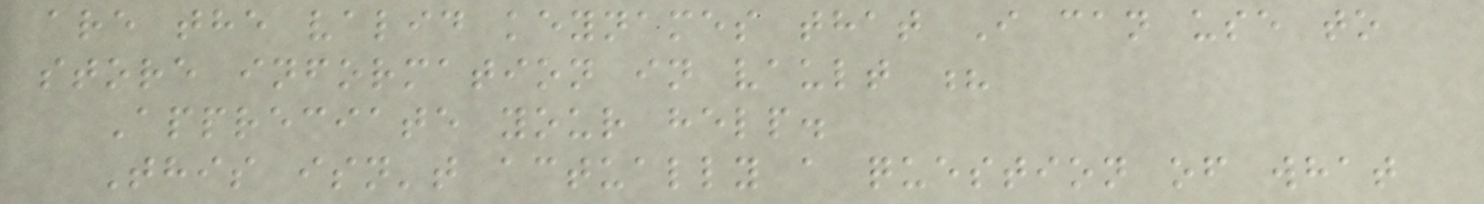are the valid keynames that I can use to
store information in vault ?
Appreciate your help.
This isn't actually a question of what
